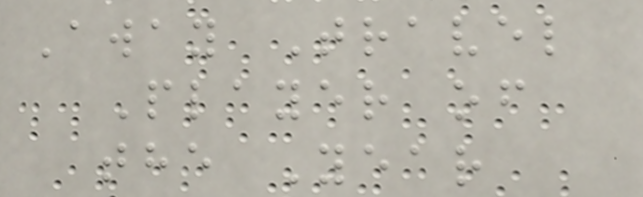Away Travel
Player of
the Year
